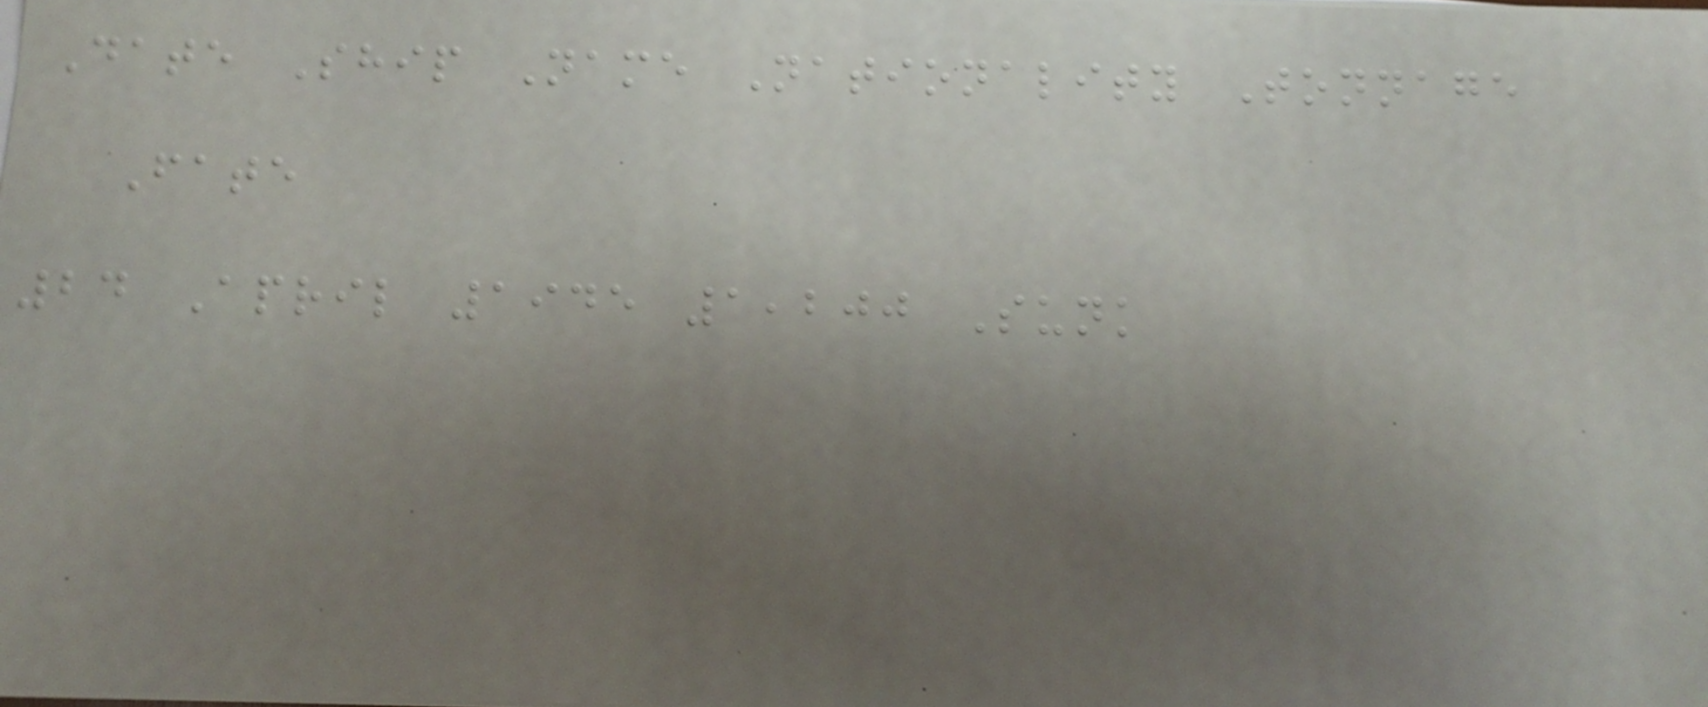Date Ship Name Nationality Tonnage
Fate
24 April 1945 1,200 Sunk
